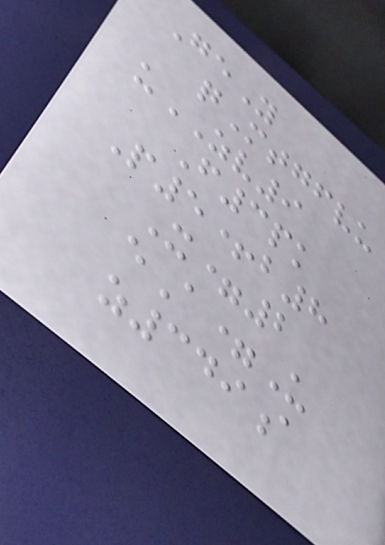GeY
qMtgfvu
uZV9
F3pk
P5+b8
X=2
eA=U
z349a
